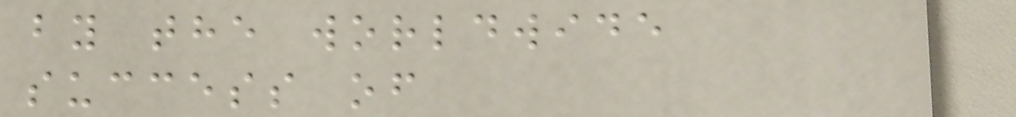by the worldwide
success of
